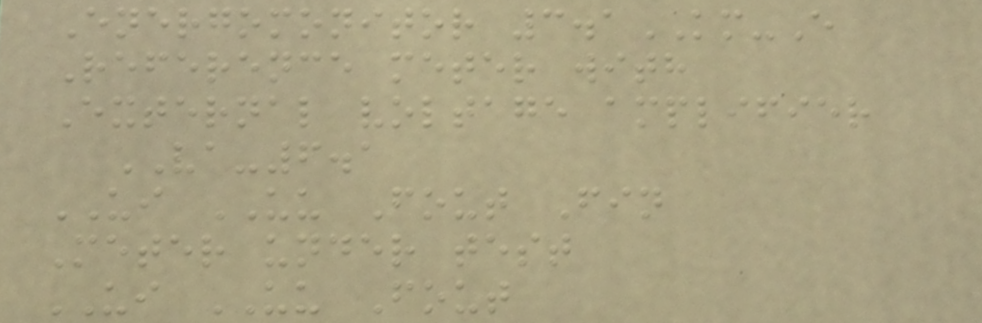Energomonitor 3.1KM-E
Reference meter with
External voltage amplifier
VA-6.1
UI UU Fout Fin
Meter under test
UI UU Fout
